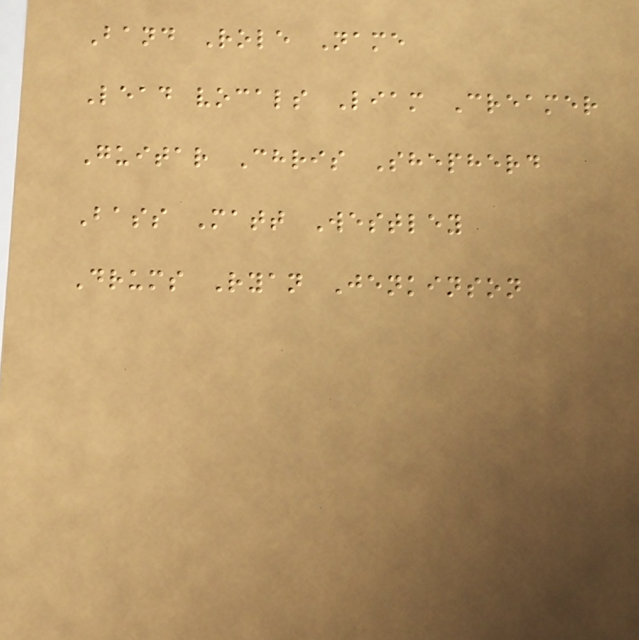Band Role Name
Lead vocals Liam Creamer
Guitar Chris Shepherd
Bass Matt Westley
Drums Ryan Jenkinson
